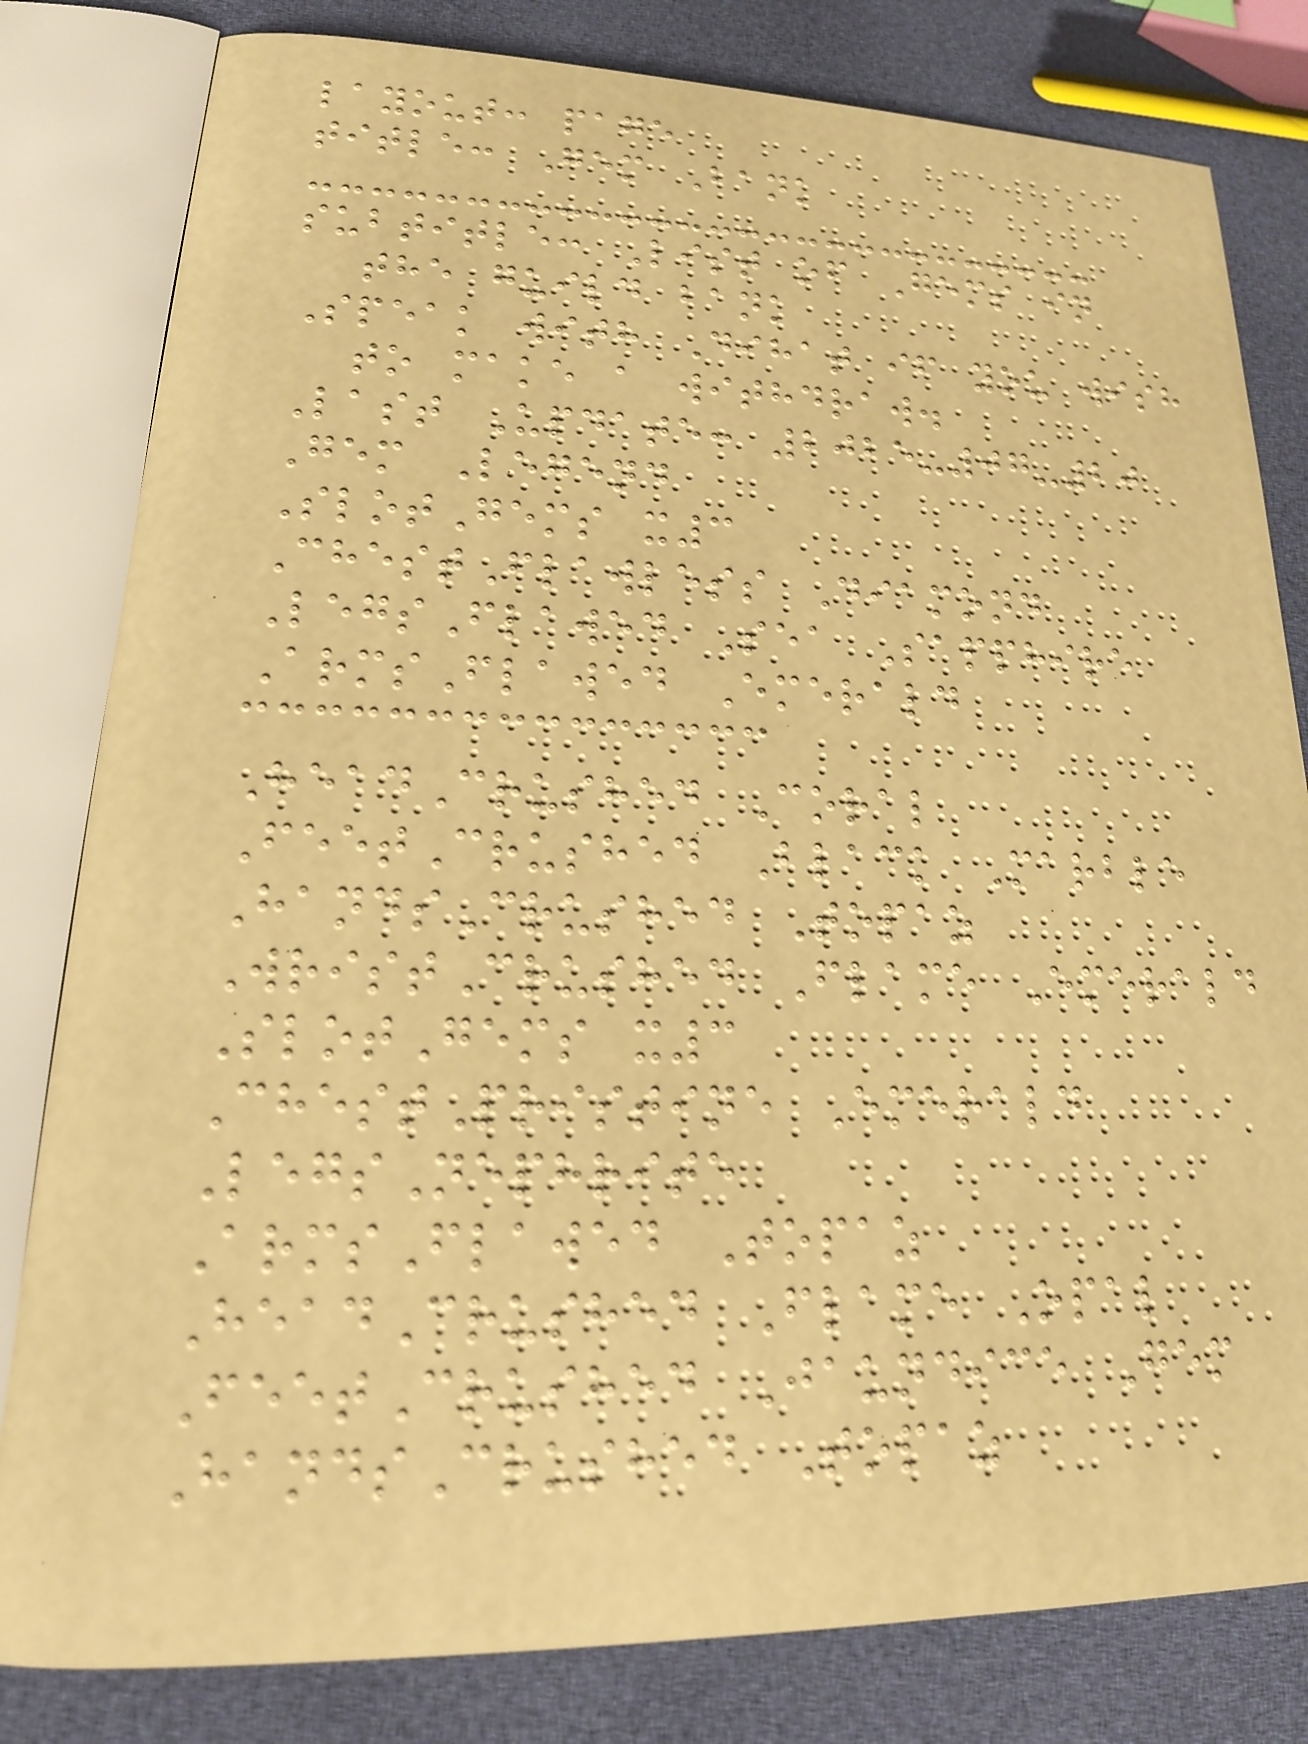layout: page
title: Gem Bank
subtitle: List of Gems in
the guild bank
Speak with Dihat if you wish
to make a withdraw.
Last Update: 2025-07-20
Gem Legend
SlotGems x3
ChestFlawless Diamond
LegsFlawed Sea Sapphire
ArmsFlawed Emerald
HeadCrushed Coral
FeetCrushed Black Marble
HandsCrushed Topaz
WristCrushed Flame Emerald
SlotGems x3
ChestPristine Emerald
LegsNephrite
ArmsFlawed Topaz
HeadCrushed Flame Opal
FeetCrushed Jaundice Gem
HandsCrushed Topaz
